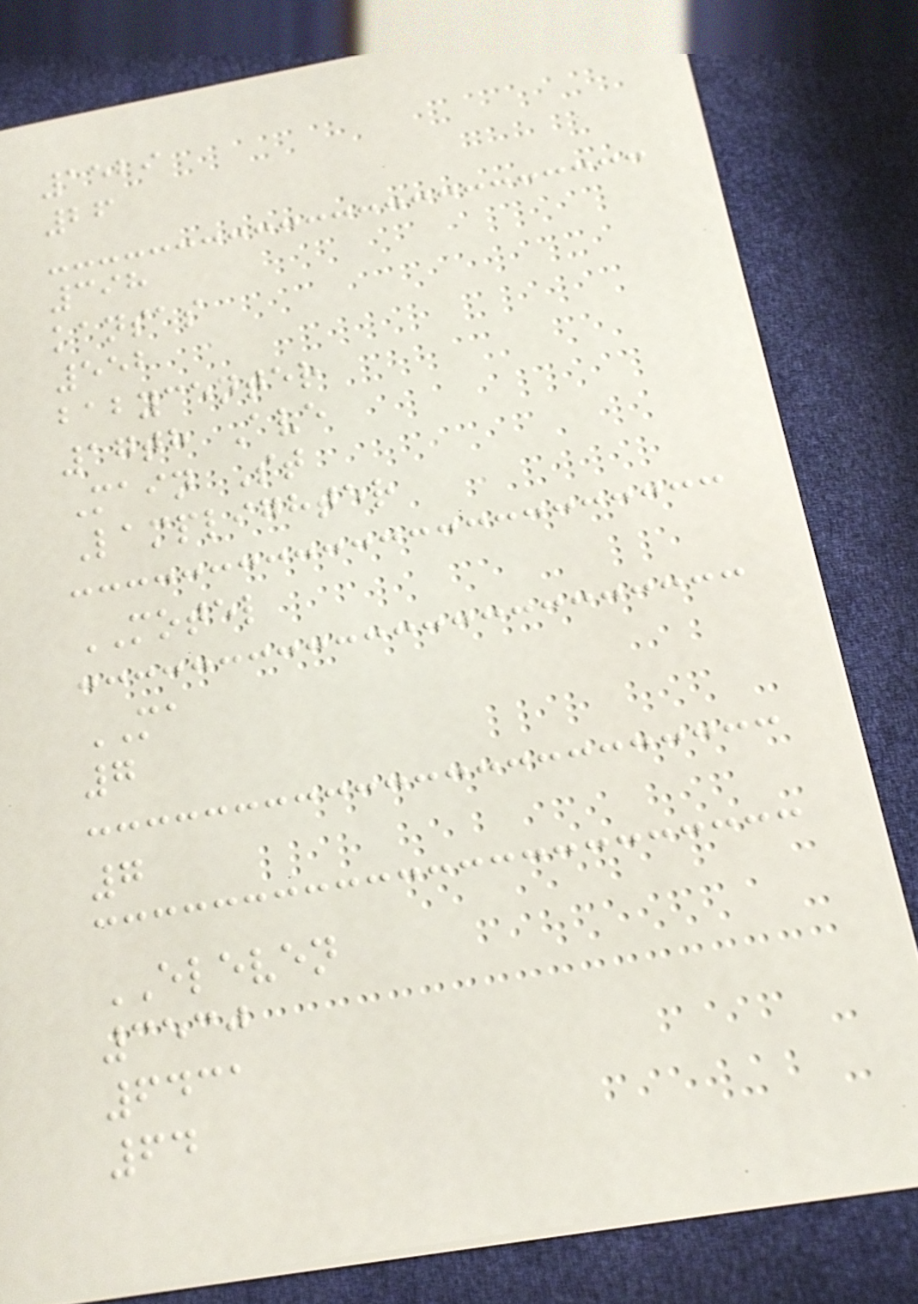1529
26
398
kansas
552
babycenter
17th Ave
Main St
Lamplighter
MOTEL
MA
7
7
ELEVEN
3530
6431
64
